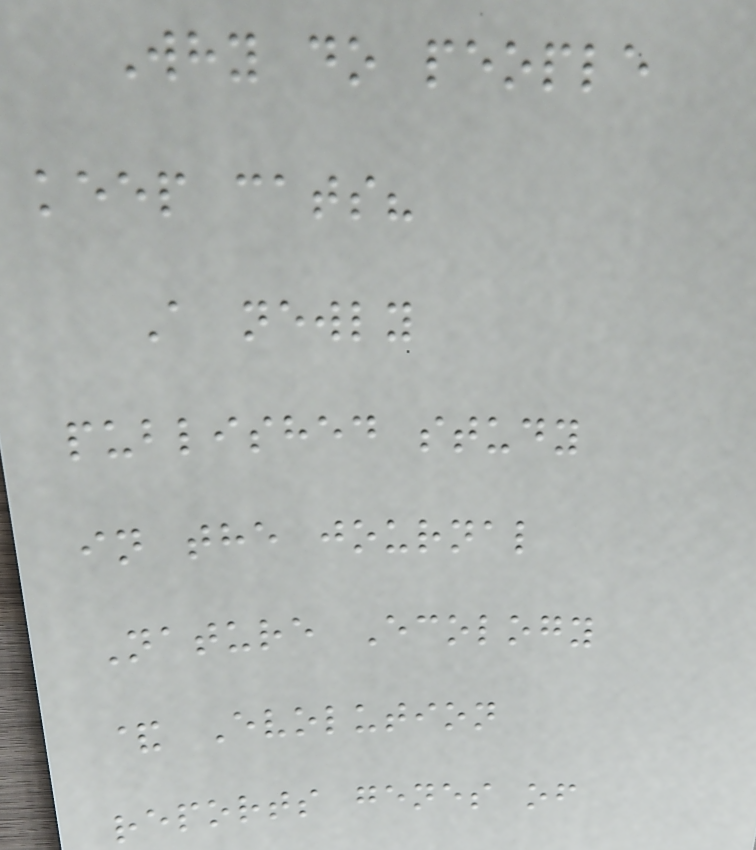Why do people
keep cats?
A newly
published study
in the journal
Nature Ecology
& Evolution
reports genes of
